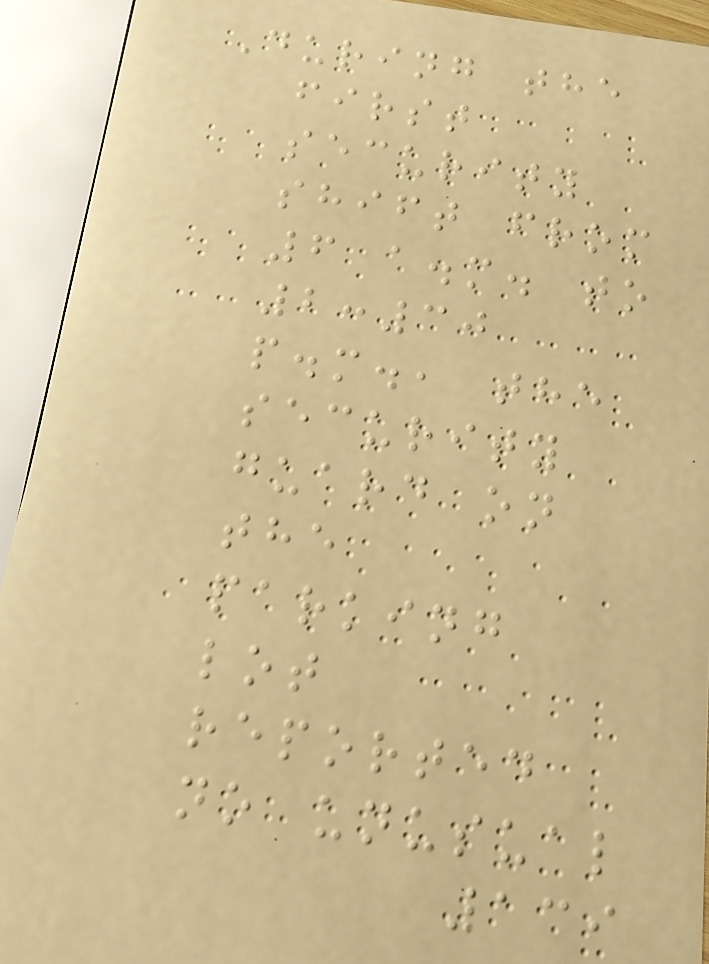During the
first
security
shift from
6 a.m. to
2:30
p.m., the
security
guard on
the
parking
lot
reported
no unusual
139
